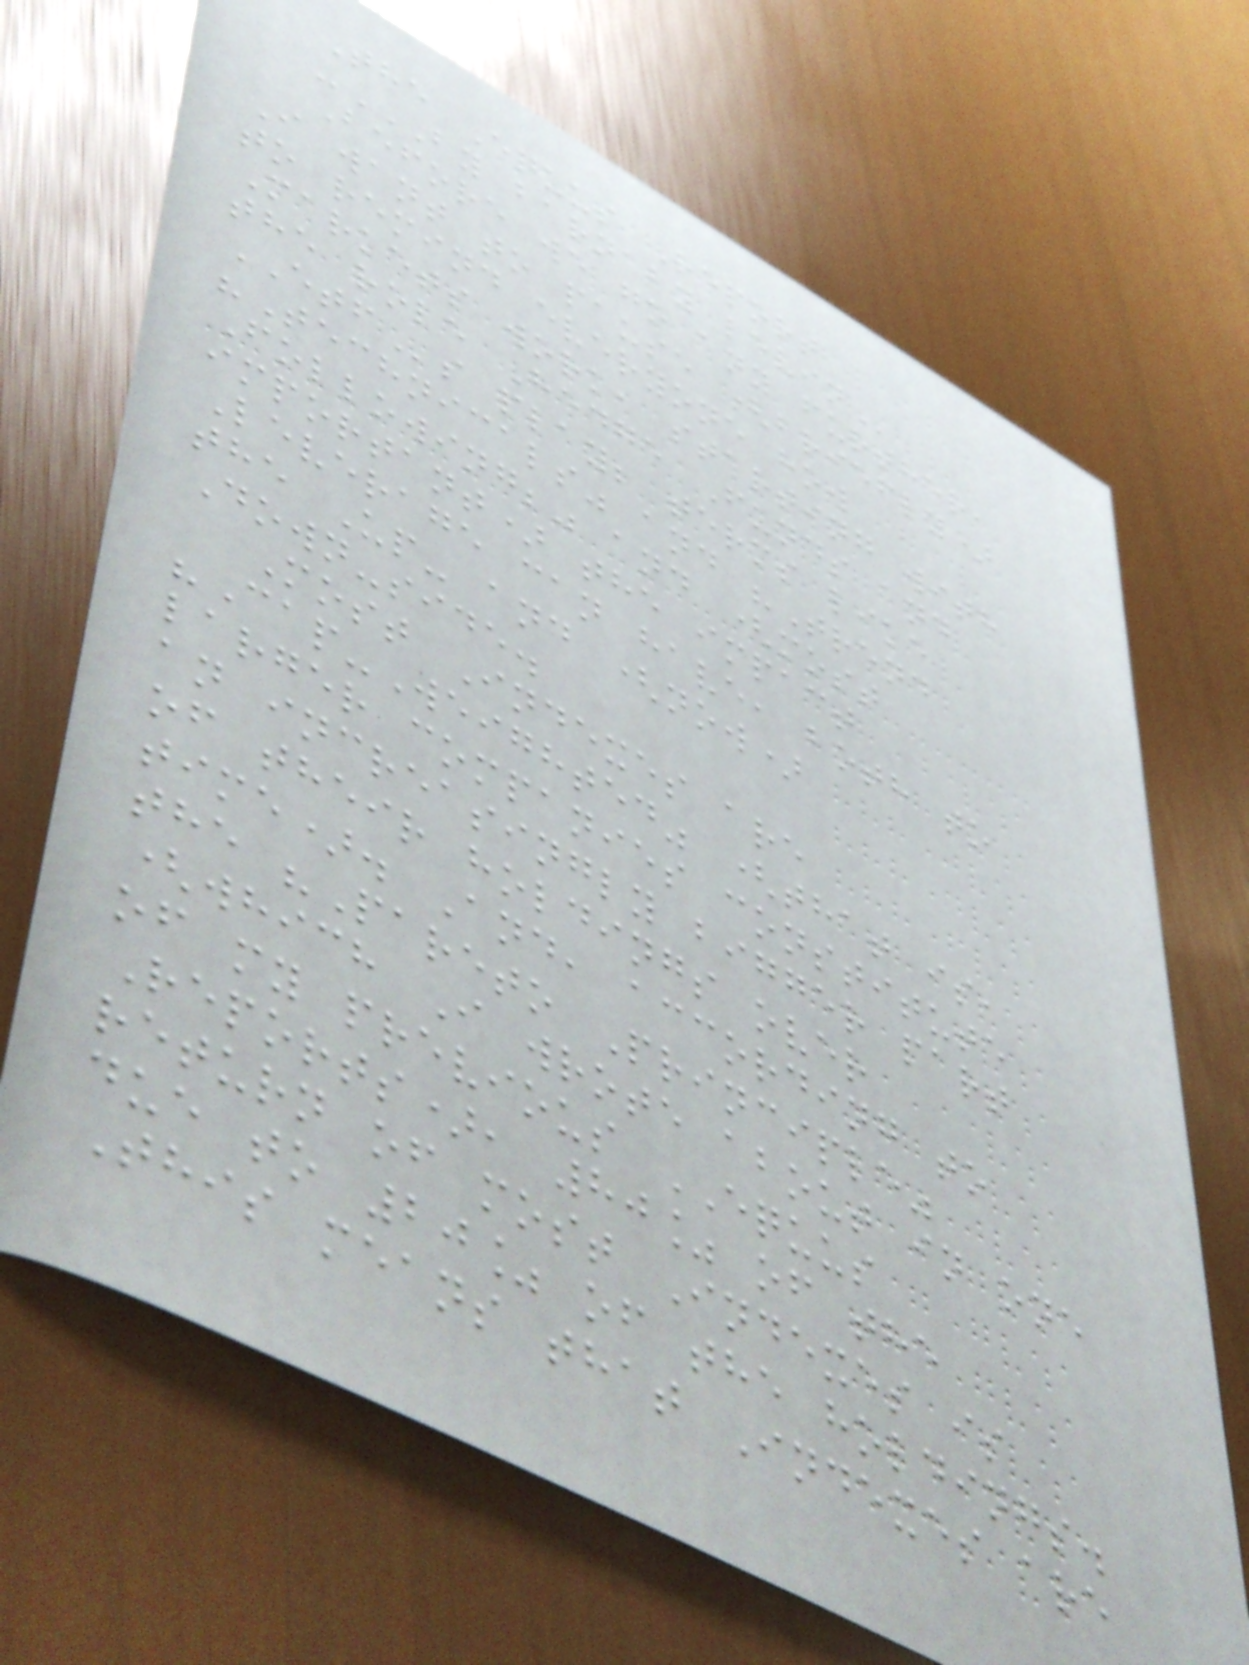The Equus Report
-BY BARNABY LEVIN
Before we go any further,
I want to pause (briefly)
to remind everyone how
Markets work, starting with
the role Hedge Funds and
ETFs play; terms like
"Technicals" and "Trend
Following;" and (most
important) the impact
Leverage can have, both to
the Up- and (now)
Down-side.
Most Indexes are
"Cap-Weighted" (that is,
larger companies constitute
an increasingly bigger part
of their holdings over
time). And, according to
the "Pareto Principle"
(which I wrote about in one
of my previous EQUUS
Reports), 80% of the
return of most Indexes is
due to 20% of the holdings.
This means that Indexes are
